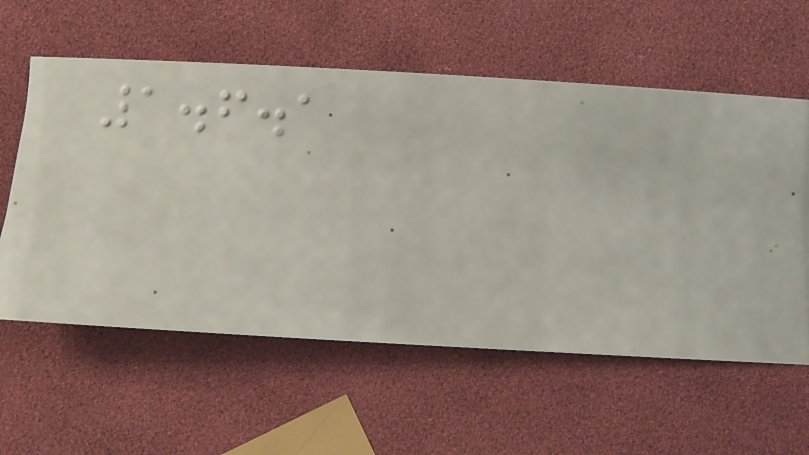1.6.1
